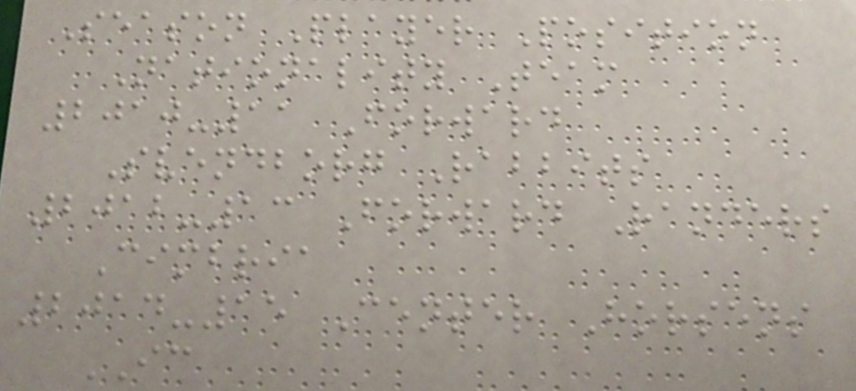Season Player Position
Nationality Team
2010-11 Forward
Svendborg Rabbits
2012-13 Forward Randers
Cimbria
2014-15 Center Horsens
IC
